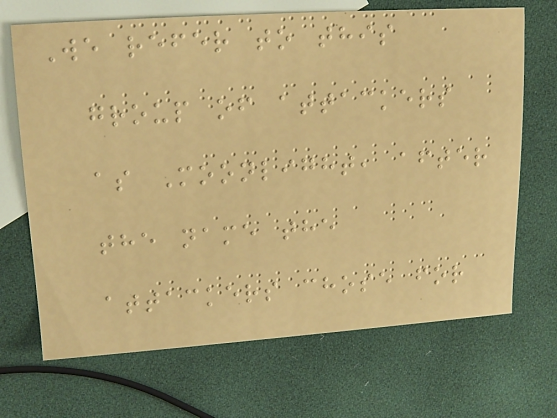We refer to this
group of attackers
as Moonlight, after
the name the
attackers chose for
